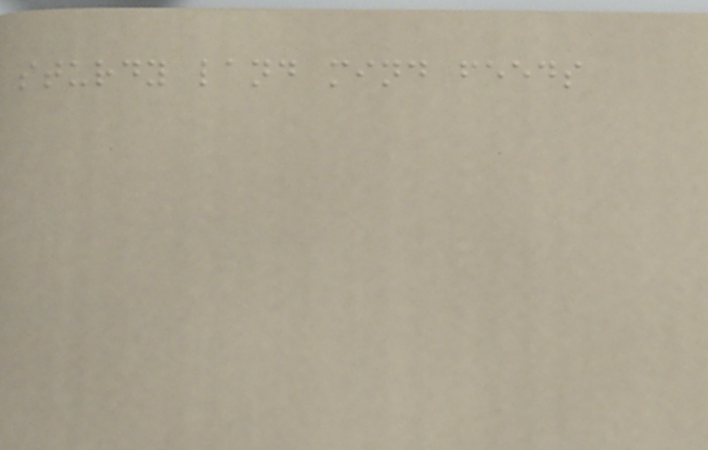sturdy land mind feeds
